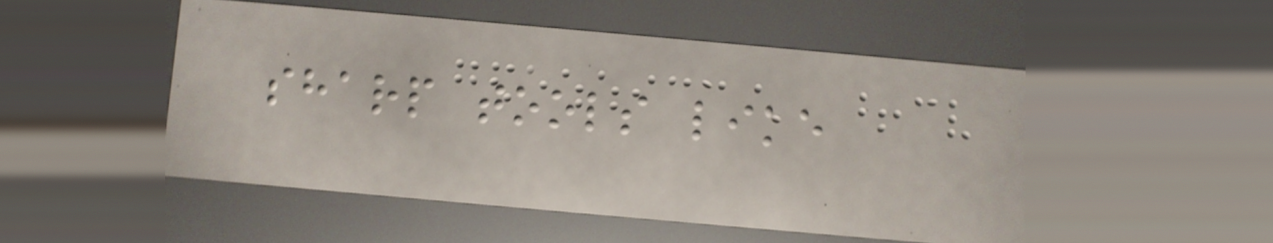sharp tools like
